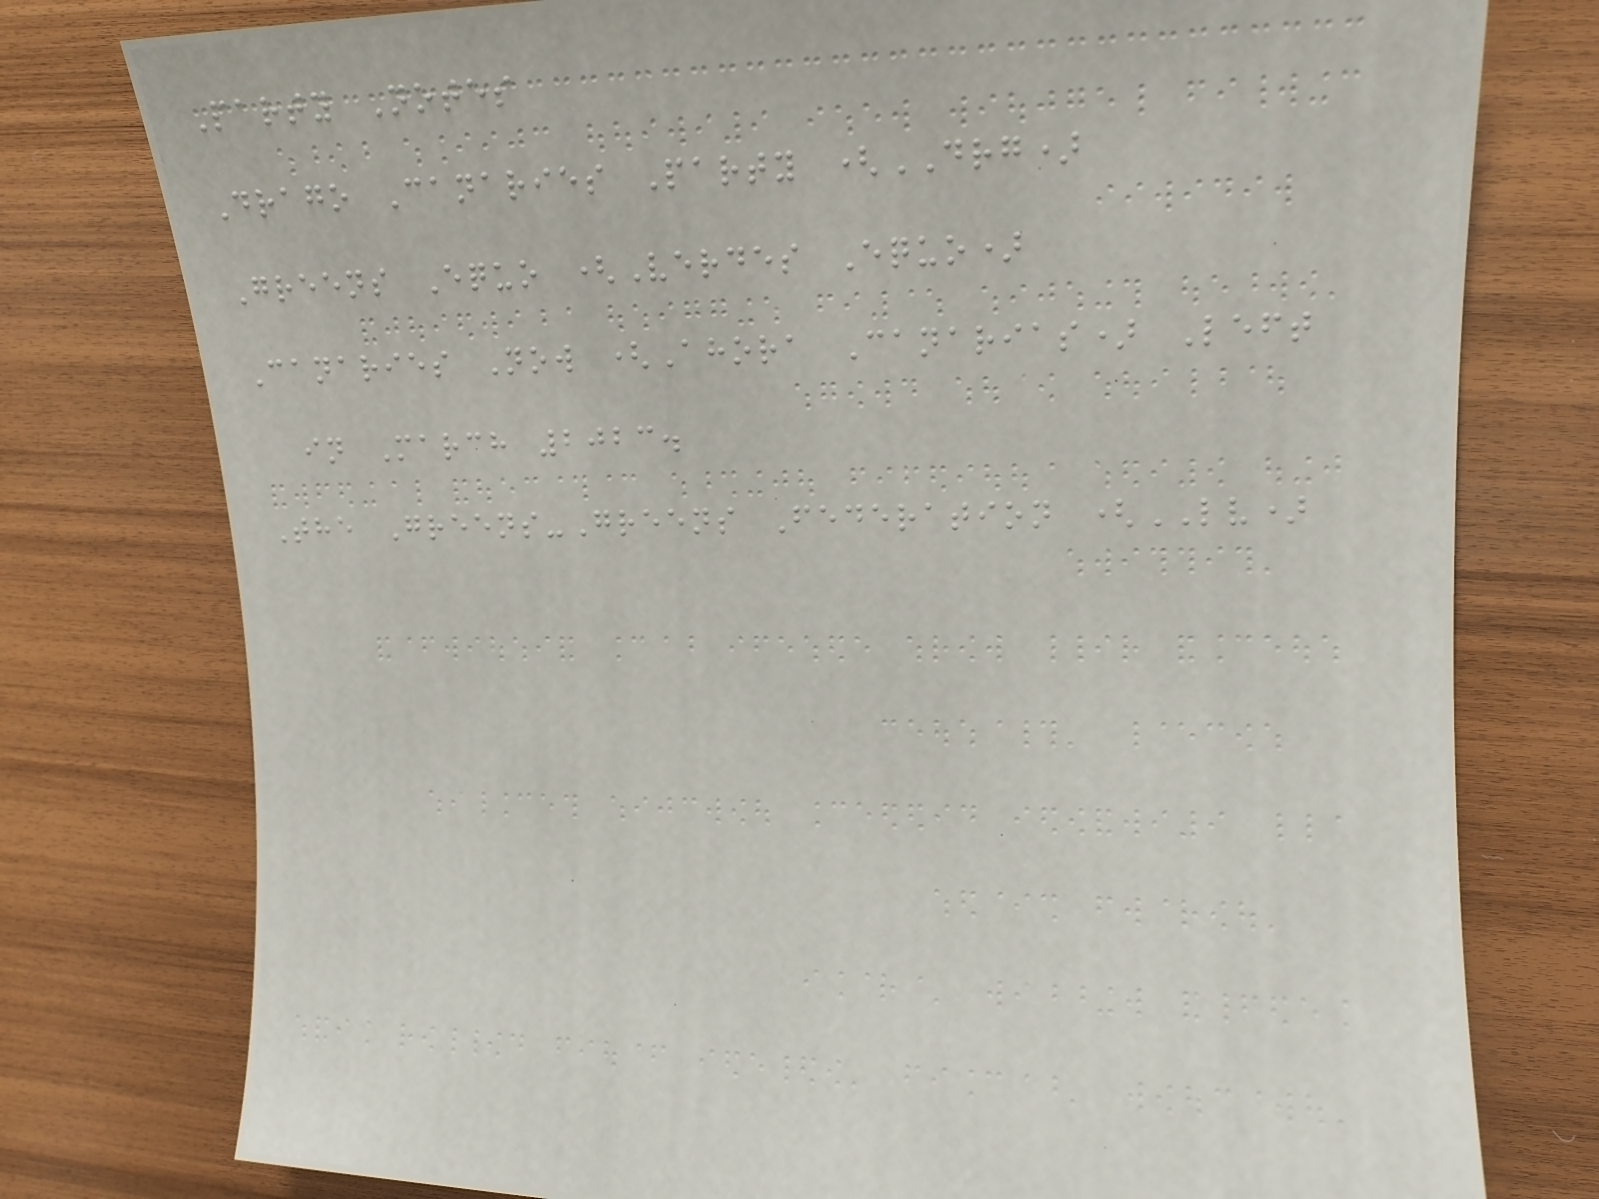Party Notes
Drago Canaries Party (DRG)
Greens Equo (Verdes Equo)
Canaries Now (Ahora Canarias) Left
in March 2023.
The Greens-Greens Federation (LV)
